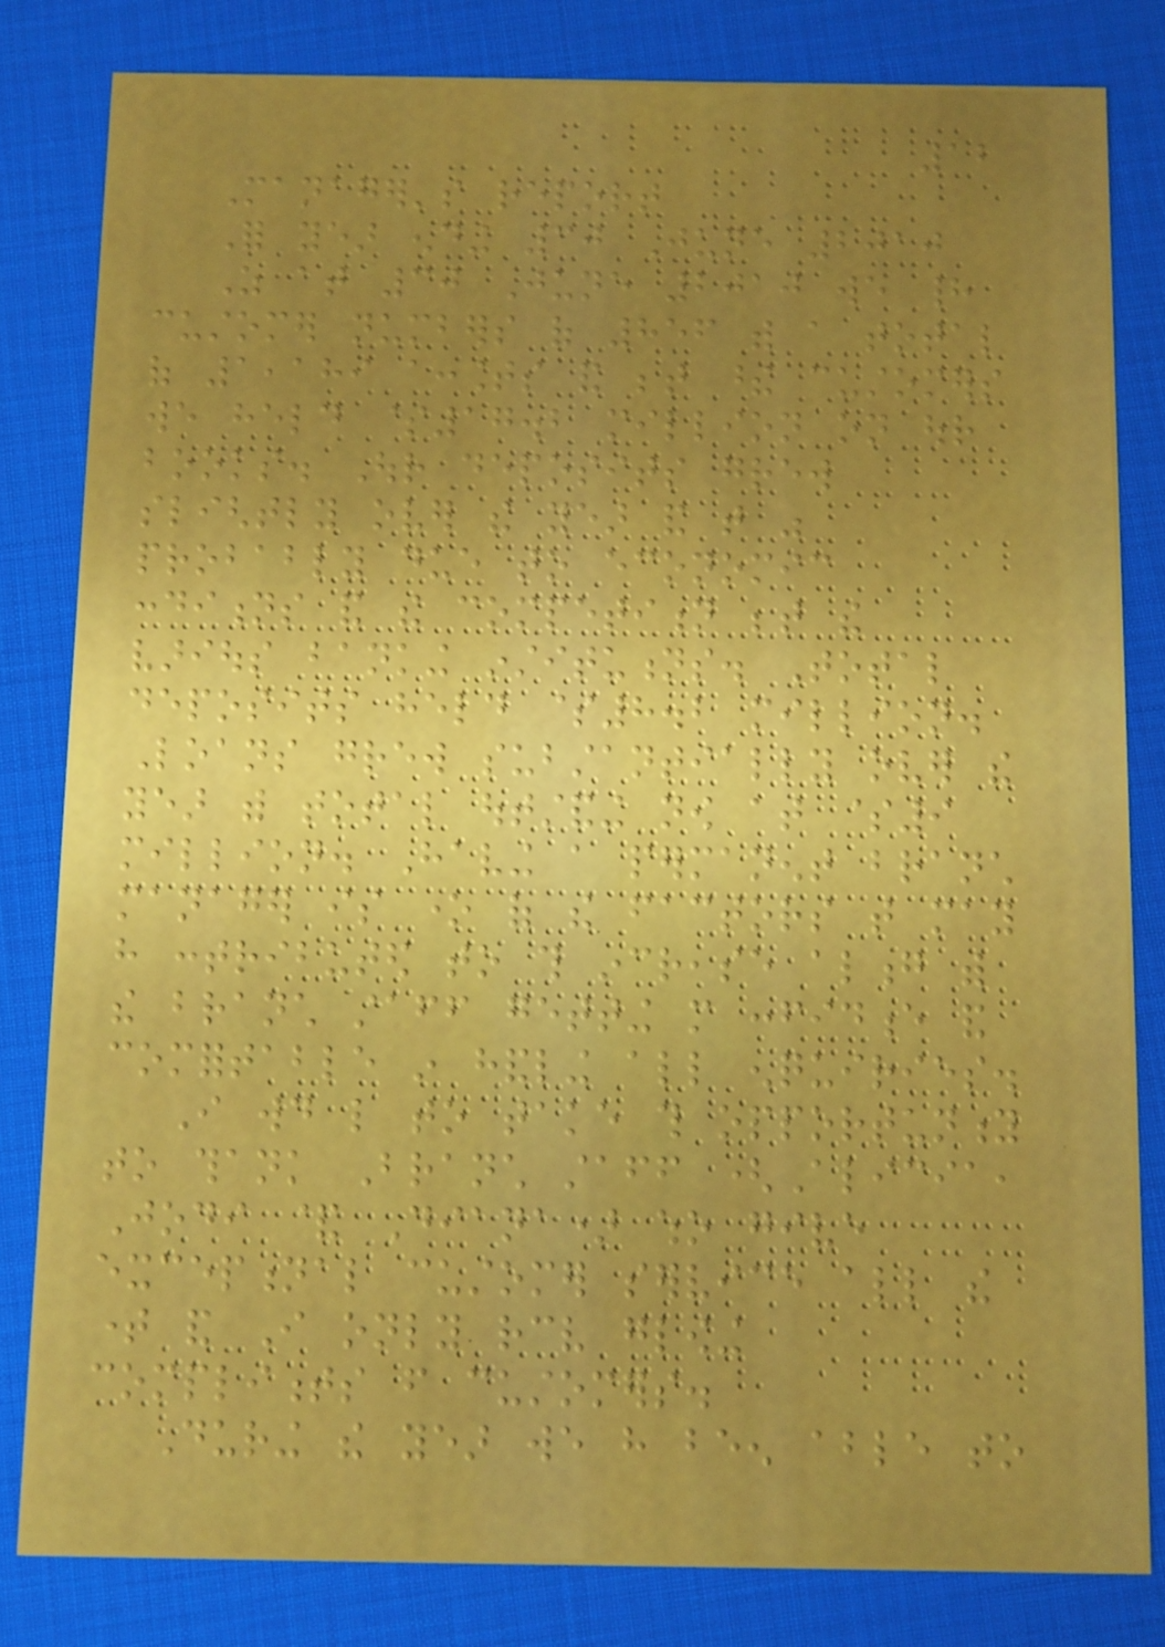12
Manager's report
For year ending 30 June 2010
As at 30 June 2010 we had
customer numbers of 856 with a total
of 1,189 accounts and between these customers
we held $17.2 million on our
books. Our deposits grew
slightly over the year and that was
probably due to economic
conditions and the competition between the
various banking institutions. Total
deposits held $8.2 million.
Loans grew substantially over the
year with total outstanding now at $9
million. Having a permanent branch
manager is one of the factors that may
have contributed to this increase along with
the branch staff getting more confidence and
comfortable in handling all enquiries.
I would like to take this opportunity
to thank Branch staff (Alicia,
Jodi & Diana) who give
exceptional customer service all the
time and I only receive glowing
compliments from customers.
During the year we have been able to
